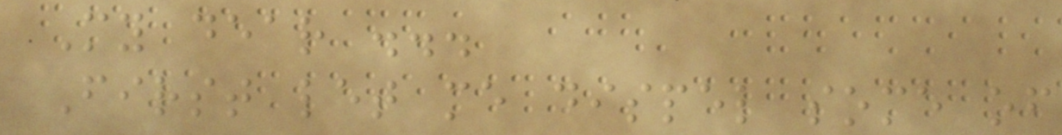My dear ...
First let me dispel some of
